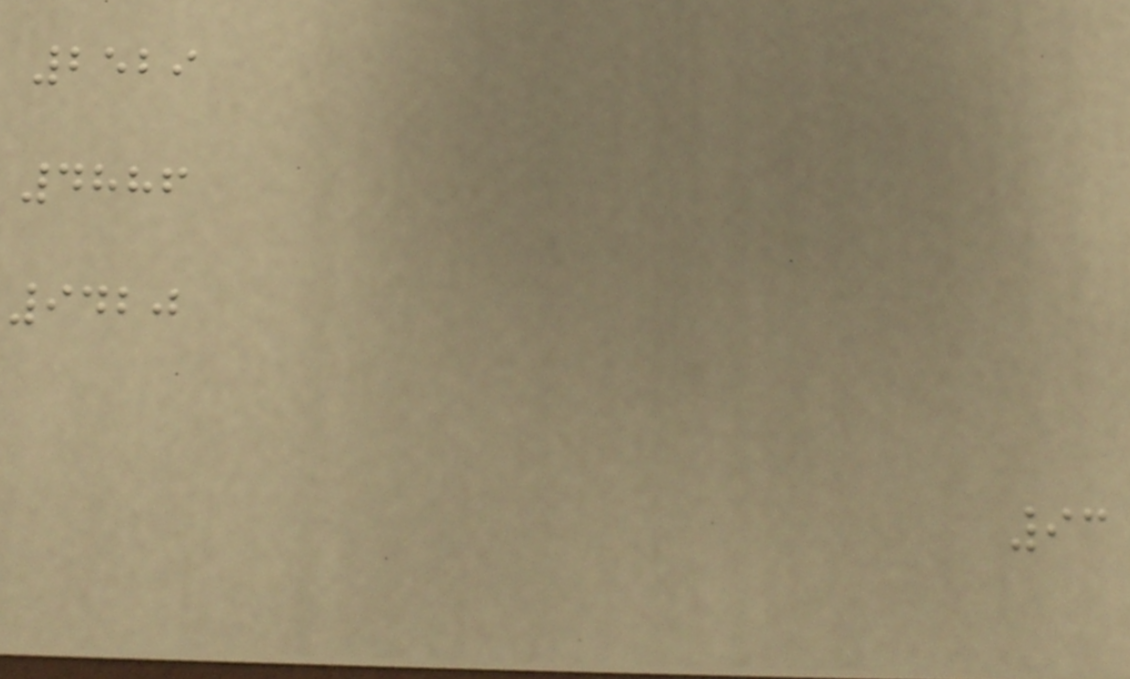2529
4886
9420
93
